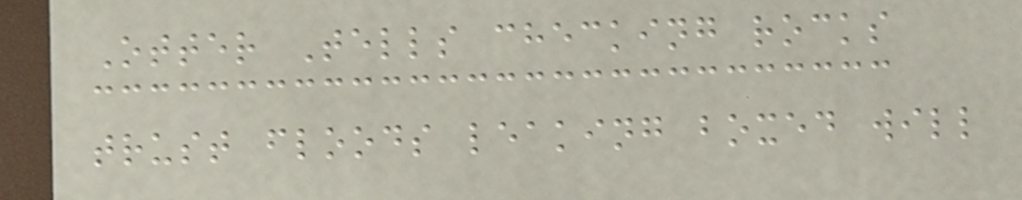Otter Tells checking rocks
trust floods leaking boxed will
